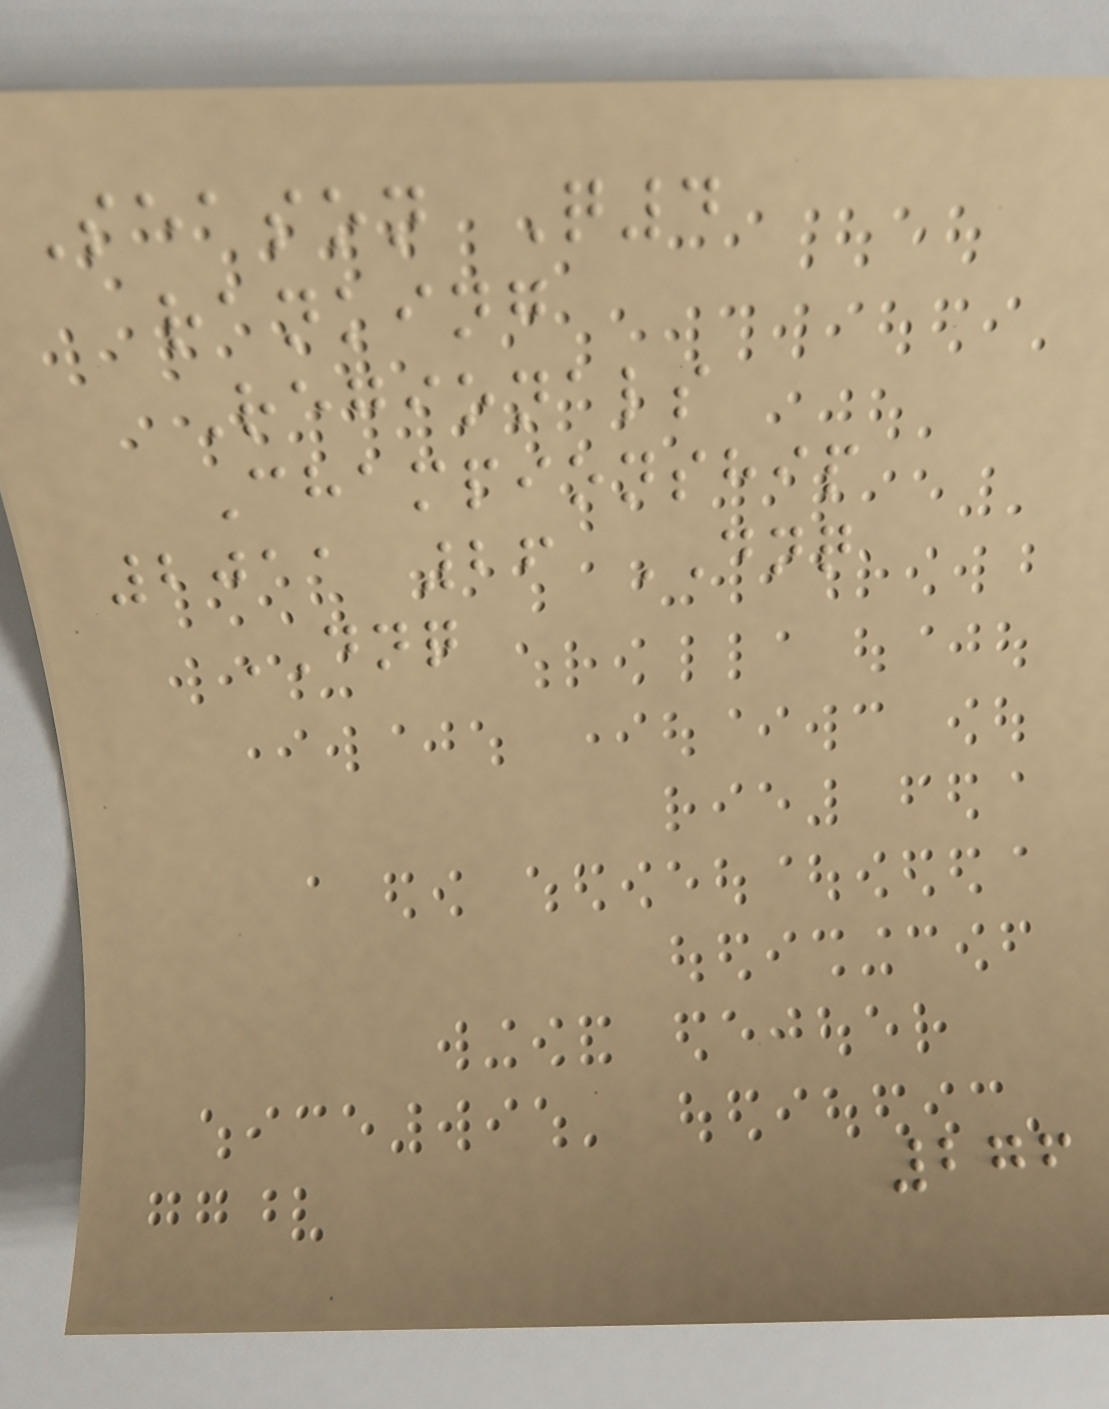Season Q4
ranking
Regionals
Championship
2011 26 DNQ
DNQ
276
